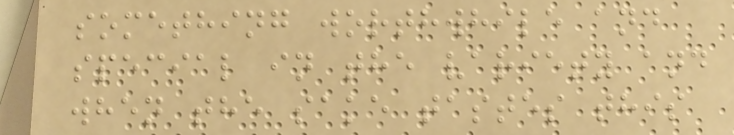something worthwhile and
special in the variety and
when the sake tastes this
